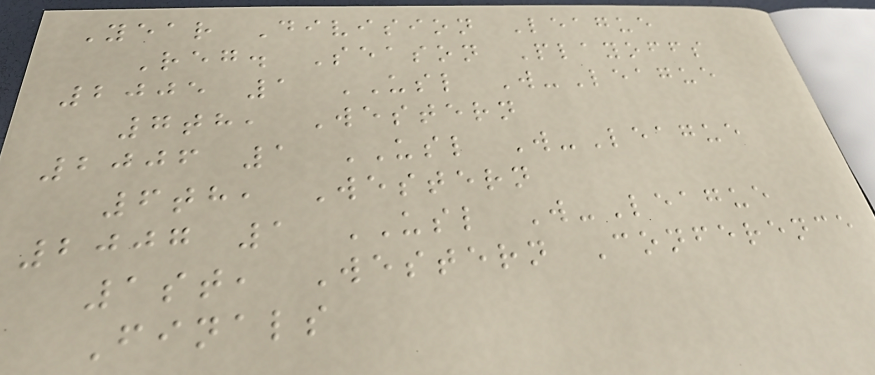Year Division League
Reg. Season Playoffs
2005 1 USL W-League
7th, Western
2006 1 USL W-League
6th, Western
2007 1 USL W-League
1st, Western Conference
Finals
